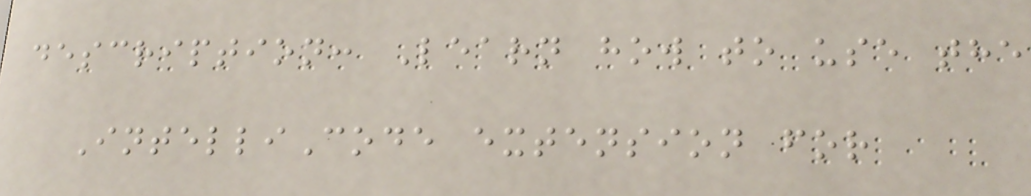description: Learn how to use the
IntelliCode extension for
